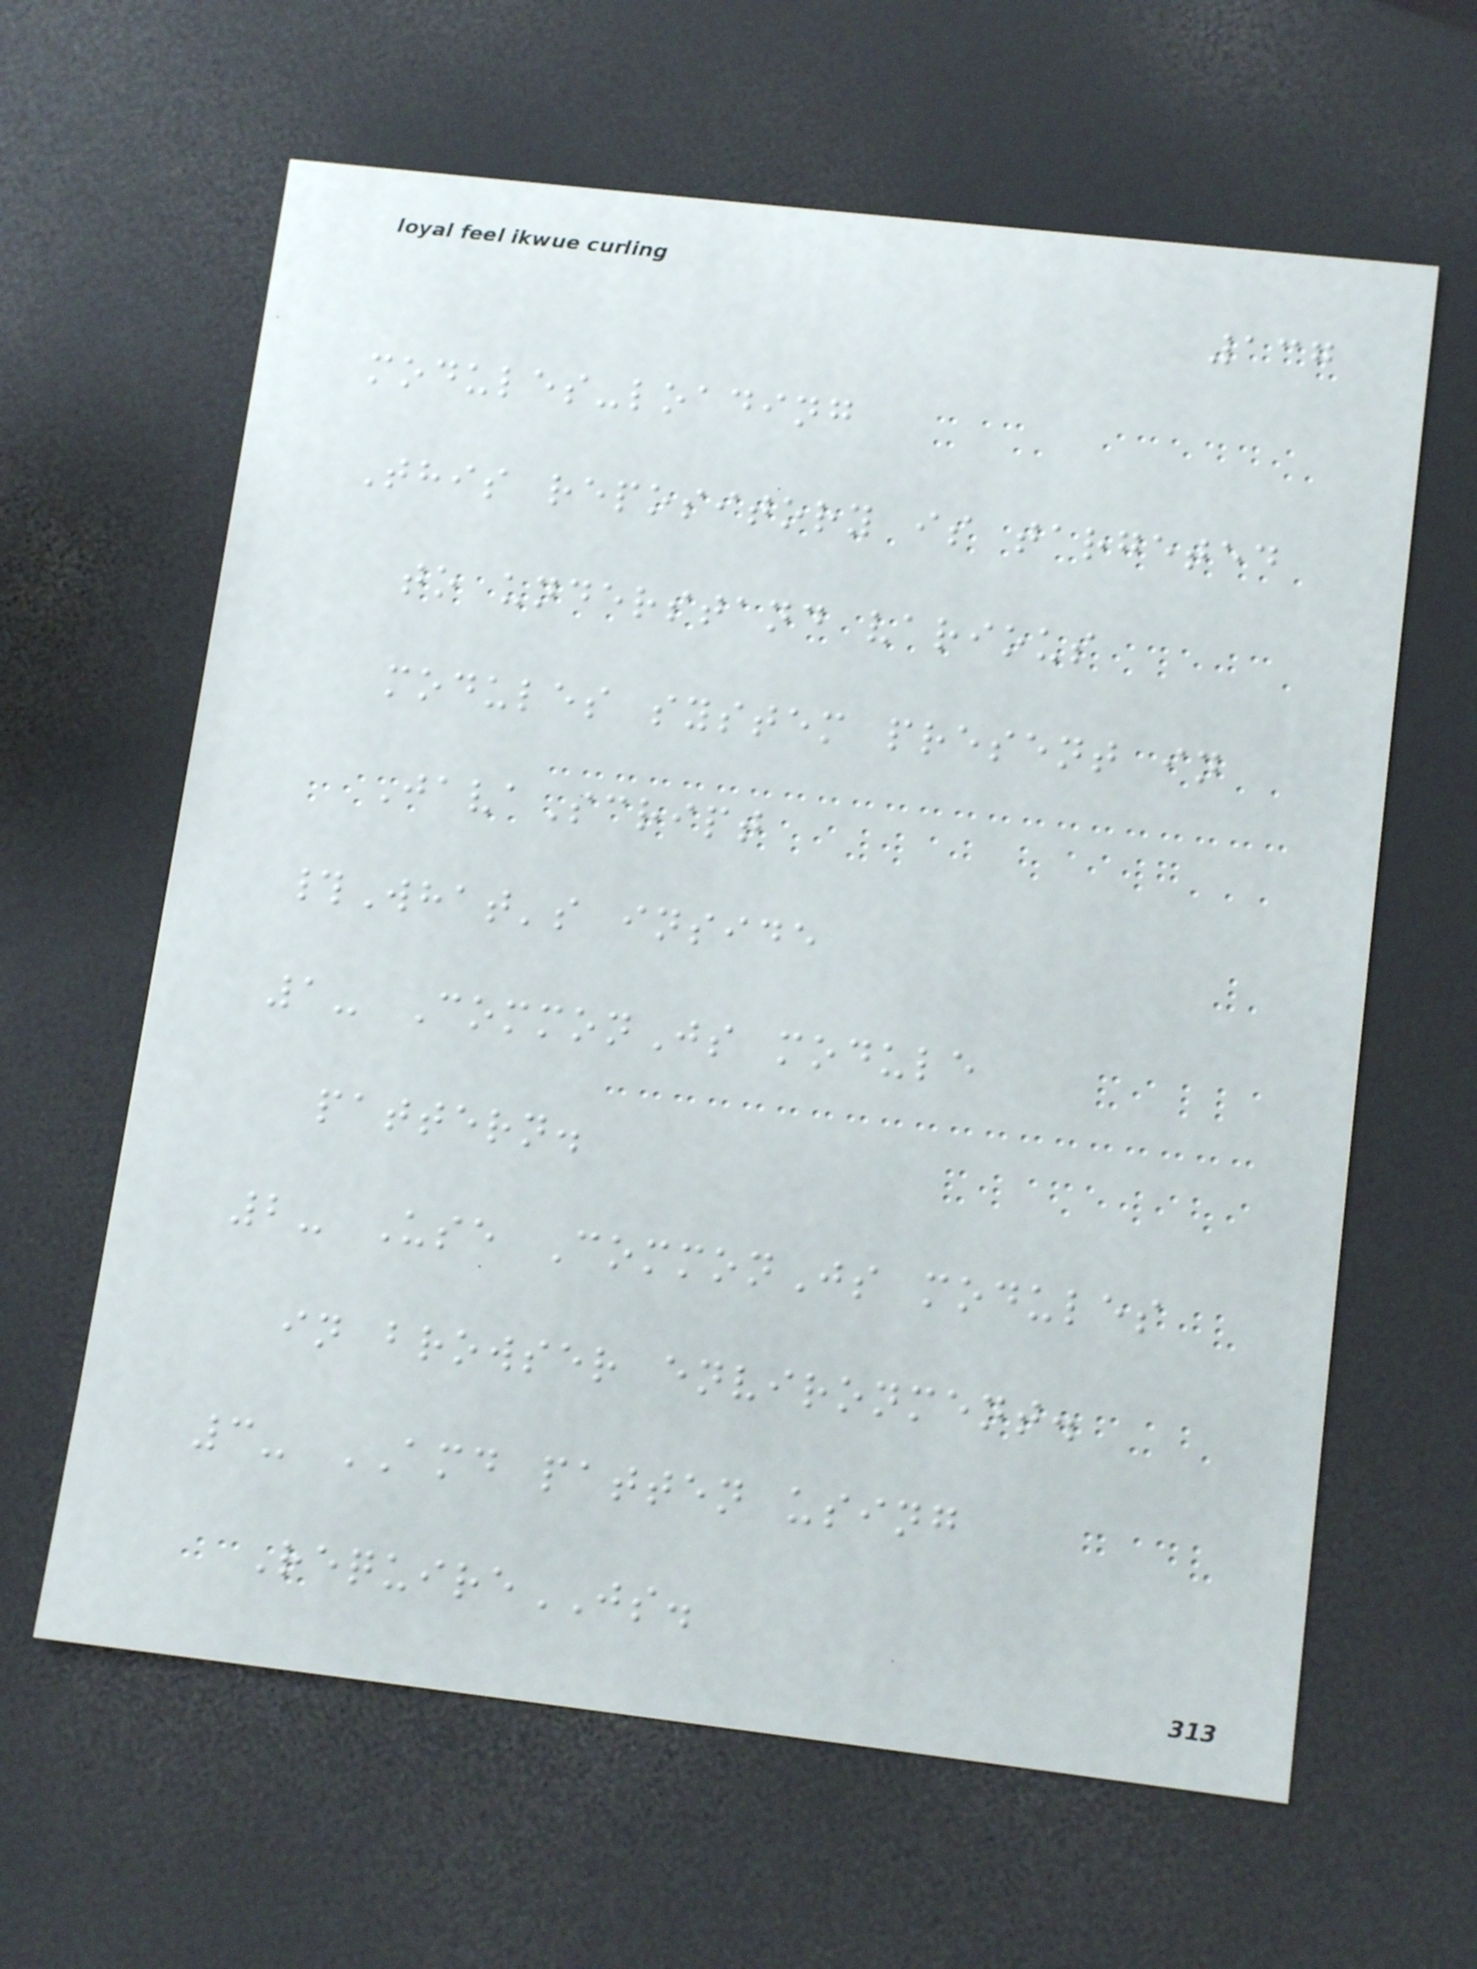137
modules-loading
This repository is targeted
to understand various
modules system present in
JavaScript
#What's inside
1- CommonJs module
pattern.
2- Use CommonJs modules
in browser environment.
3- AMD patten using
RequireJS.
